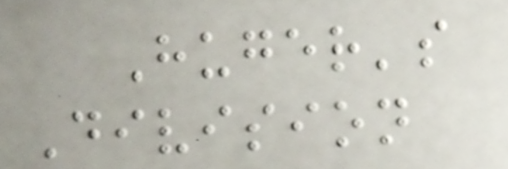Huger's
Division
